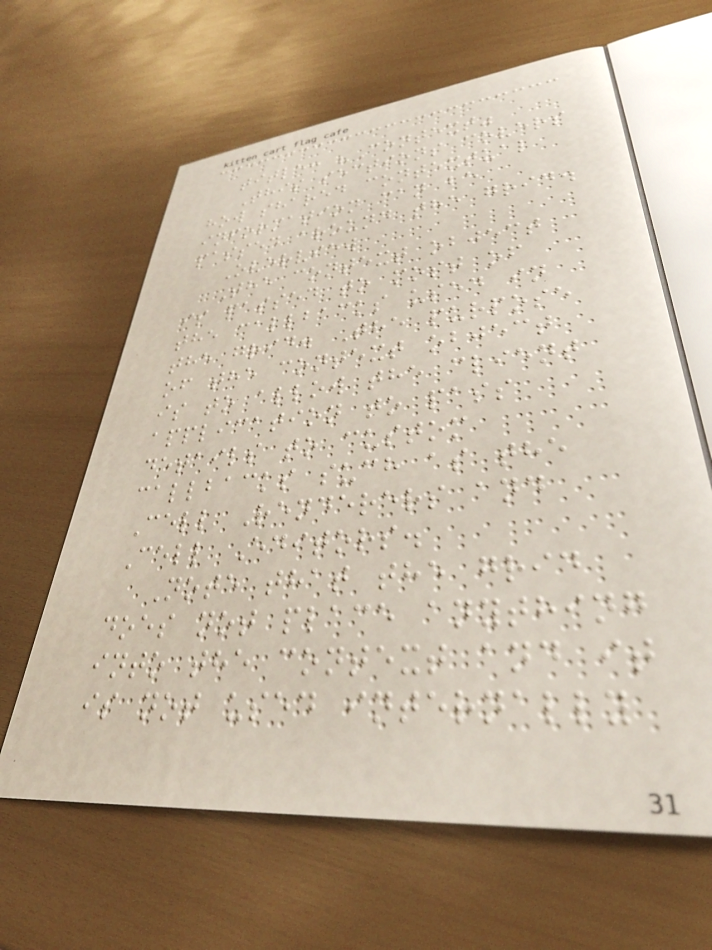title: "Context"
This sections covers
how shared contextual
information can be
passed around the grid.
Overview
The context object
is passed to most of
the callbacks used in
the grid. The purpose
of the context object
is to allow the client
application to pass
details to custom
callbacks such as the
Cell Renderers and
Cell Editors.
Note that the grid
does not place anything
into the context and it
is not used internally
